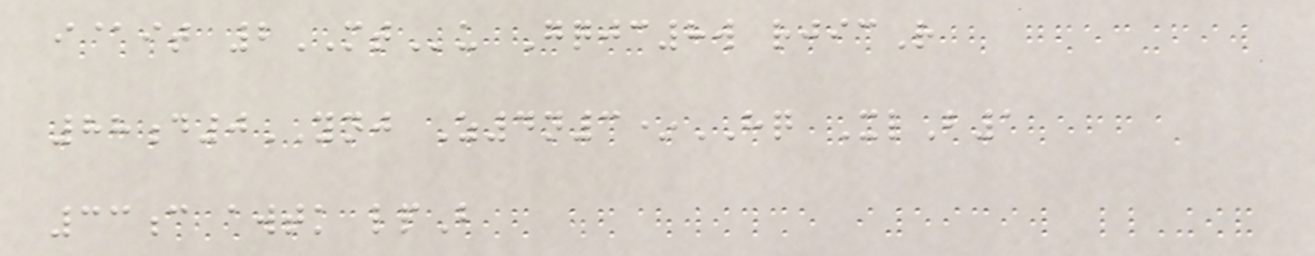i@it 2MTu Gqjc8w rjicR
88d0YNJ Z4n3*HQ XlB1
33c awtk lpB
